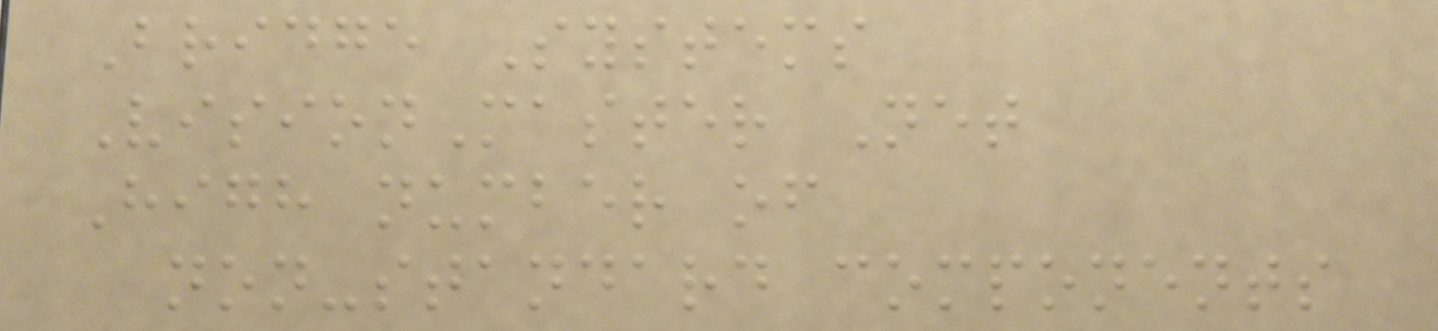Bridge Systems
VisionMaster Net
High number of
non-standard components
